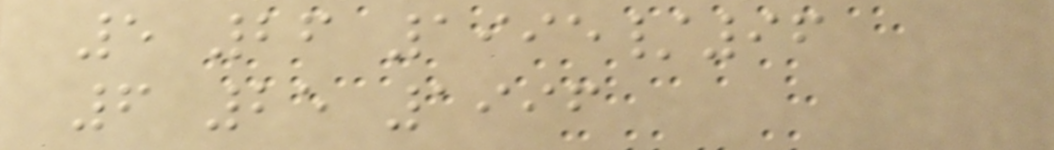5 26 1995/96
6 25 1996
